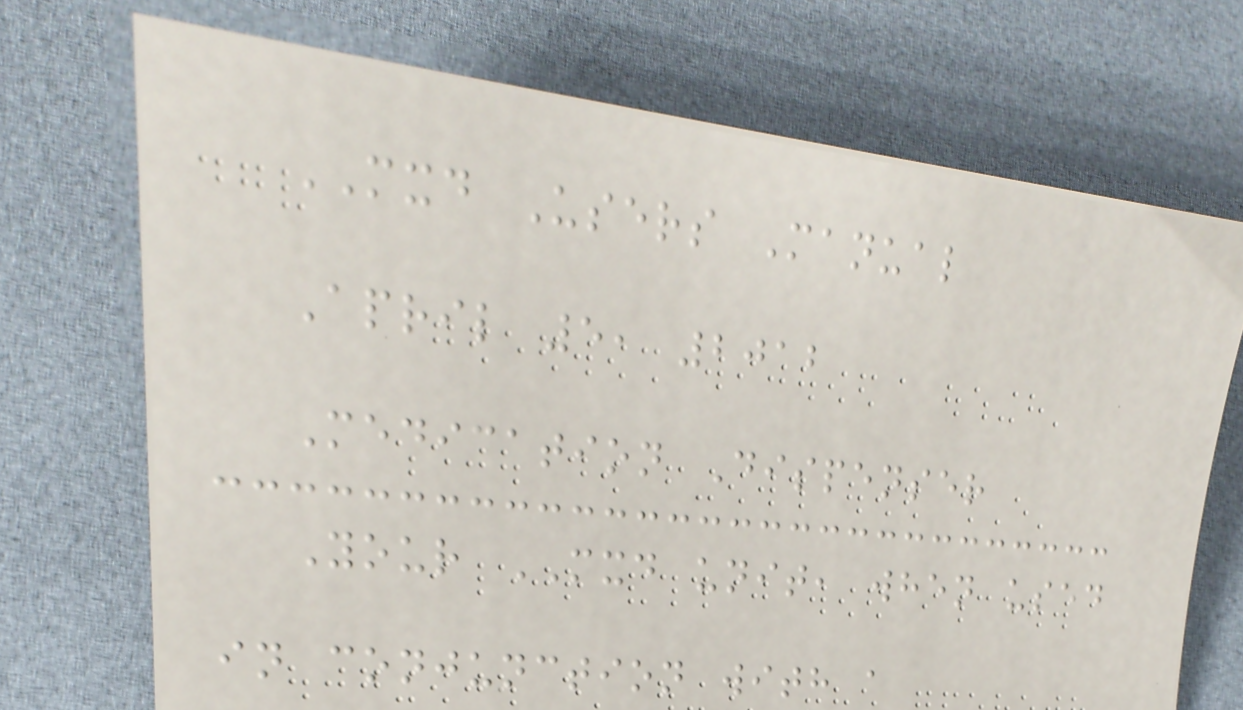MXD Users Manual
April 5, 2012
Medication Dispenser
Your MXD unit, when used
in conjunction with a
